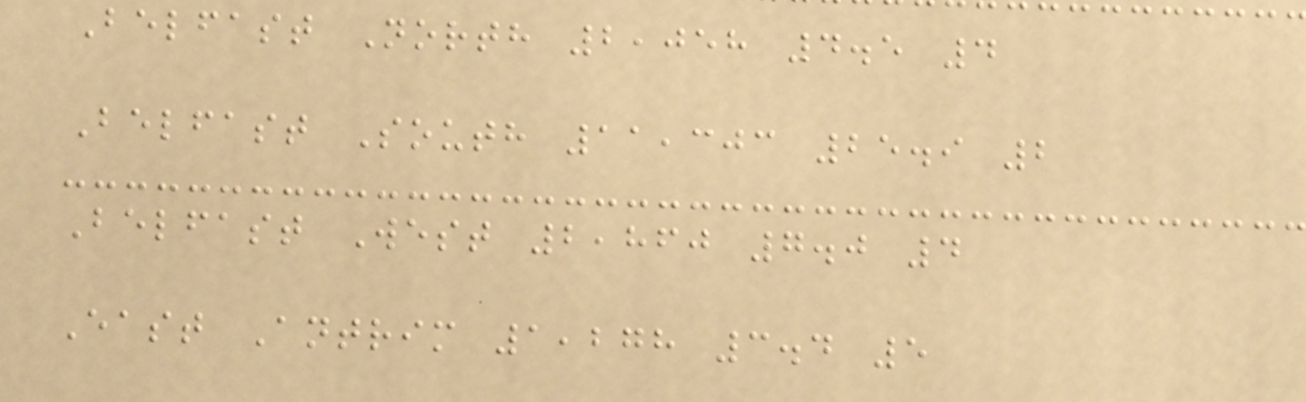Belfast North 2,058 4.5 4
Belfast South 11,303 25.9 2
Belfast West 2,860 7.0 4
East Antrim 1,278 3.4 5
